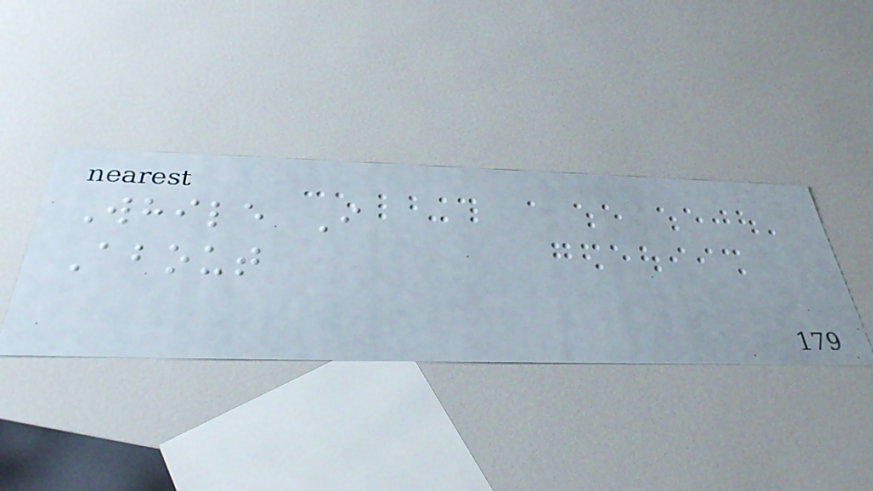While I
About
